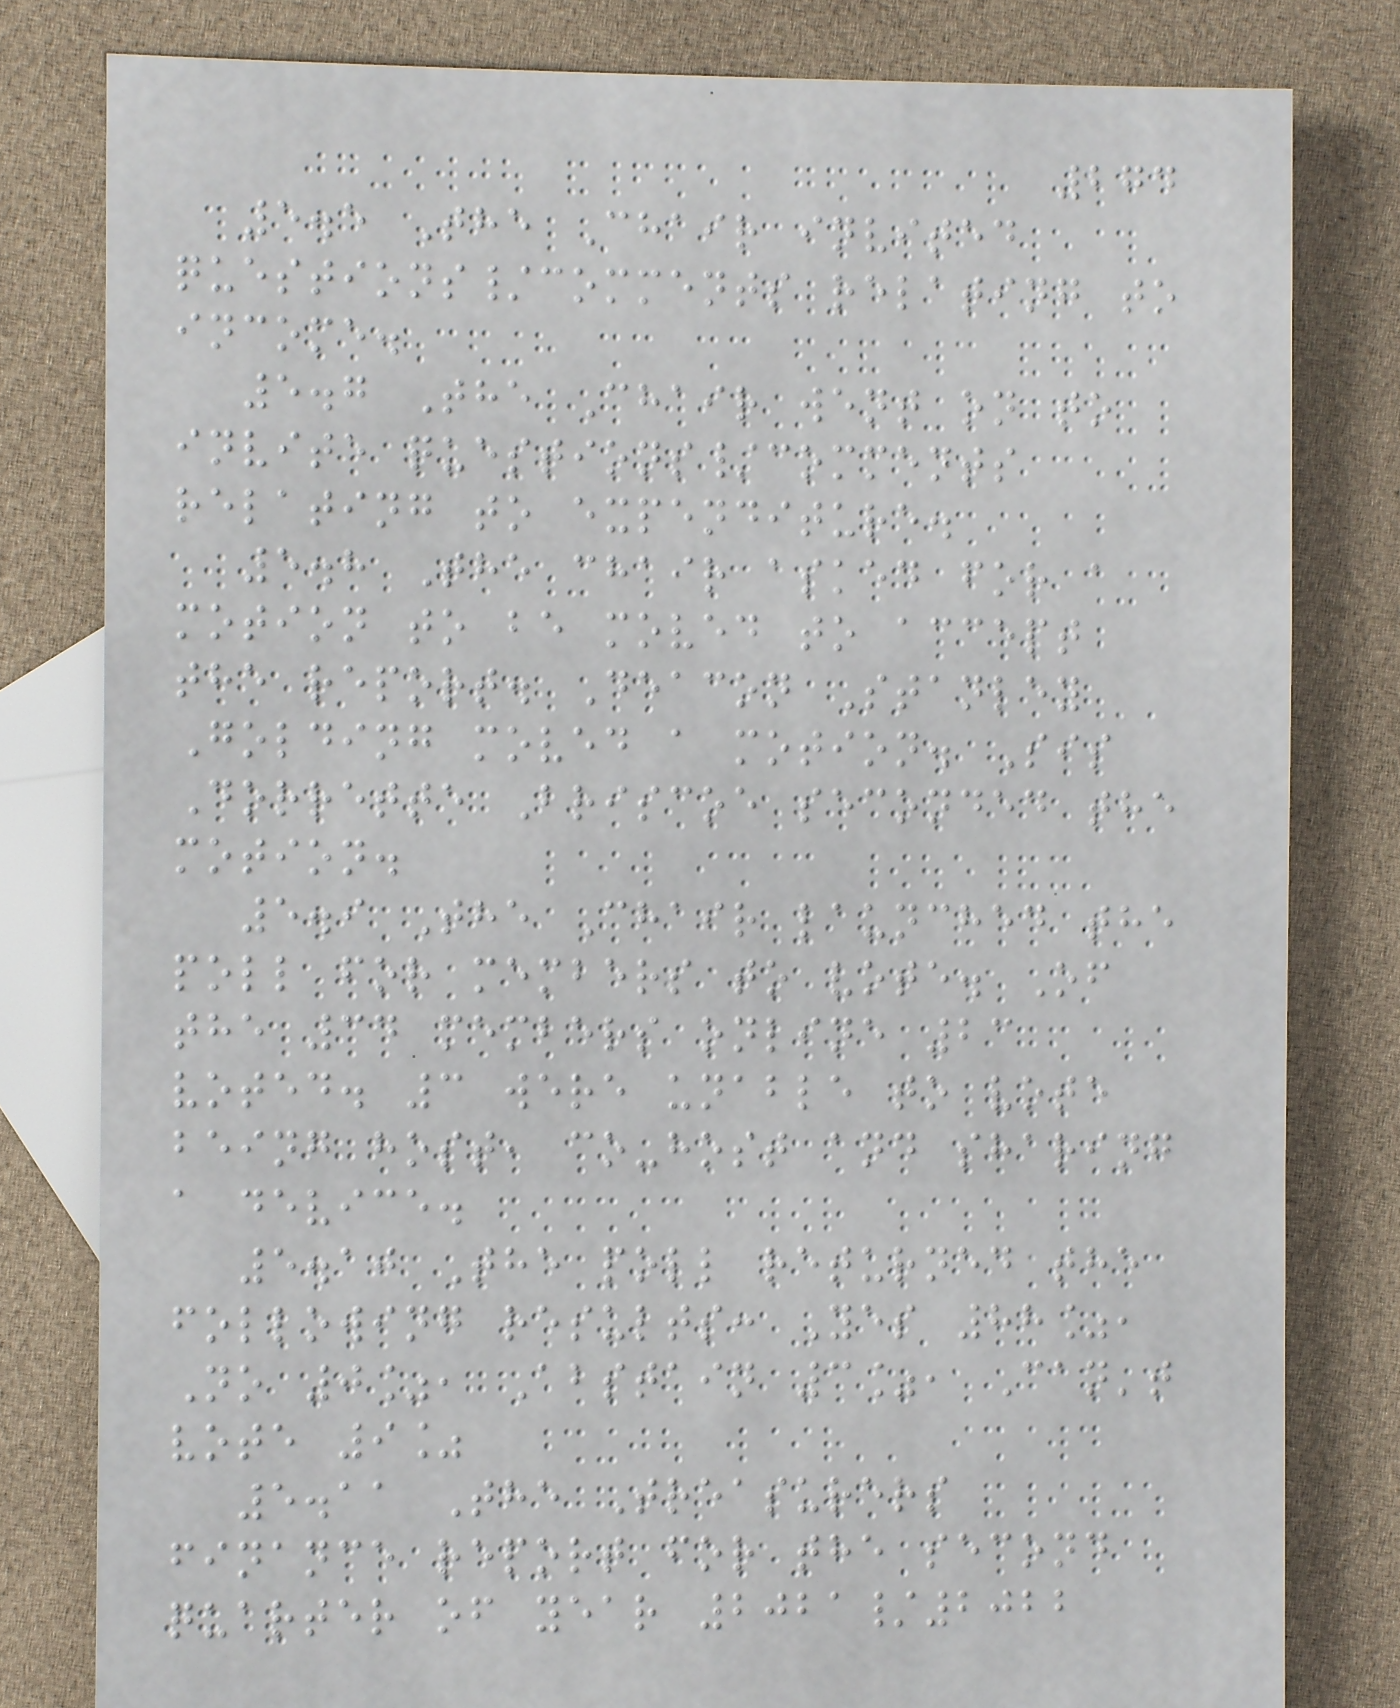274
5.5 The Chair invited
questions/comments relating to
income.
5.7 The Chair went on to
invite questions/comments
relating to expenditure.
5.8 The chair asked for a
motion to be moved to accept
the report. Deacon Stanley
Golding moved a motion. Sis
Dorrette Briscoe seconded the
motion.
5.9 The Chair launched the
poll for members to vote. Of
the 34 members online 23
voted. 3 were unable to vote
being host, co-host and sharing
a device.
5.10 The poll returned the
following results: Yes 88%,
No 0%, Abstain 3%, Can't
vote 9%
5.11 The Treasurers
finance report for the second
quarter of year 2021/2022
